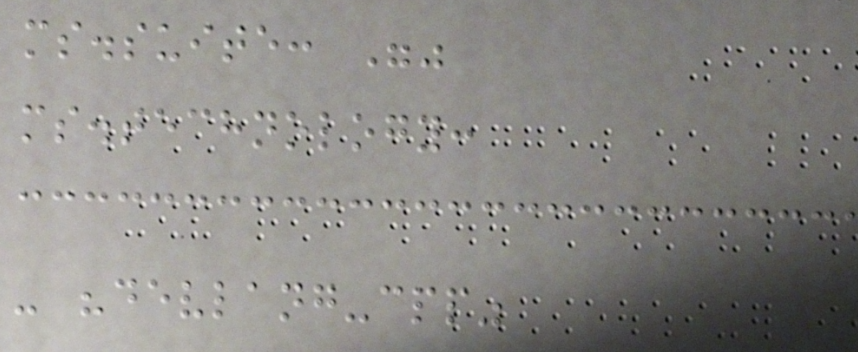ms.suite: ""
ms.technology:
- "devlang-cpp"
